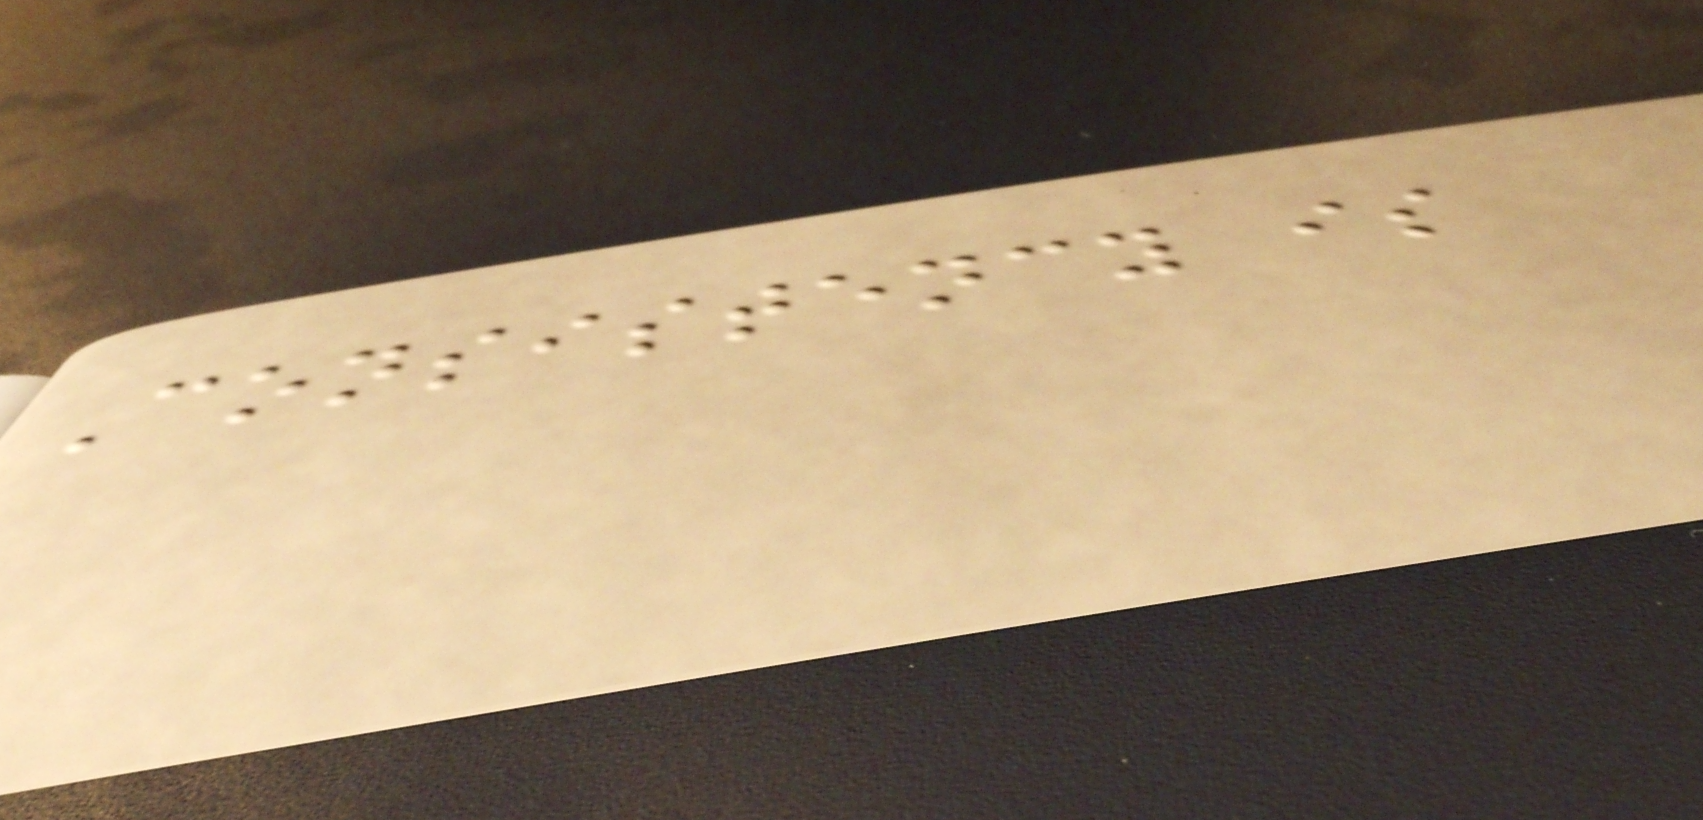Consistency is
